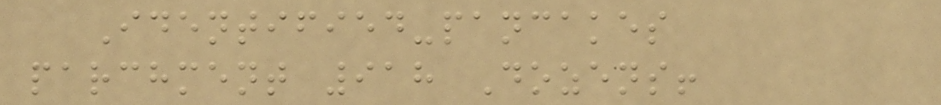Identified-pancakes
parchment 918 Dozens!
